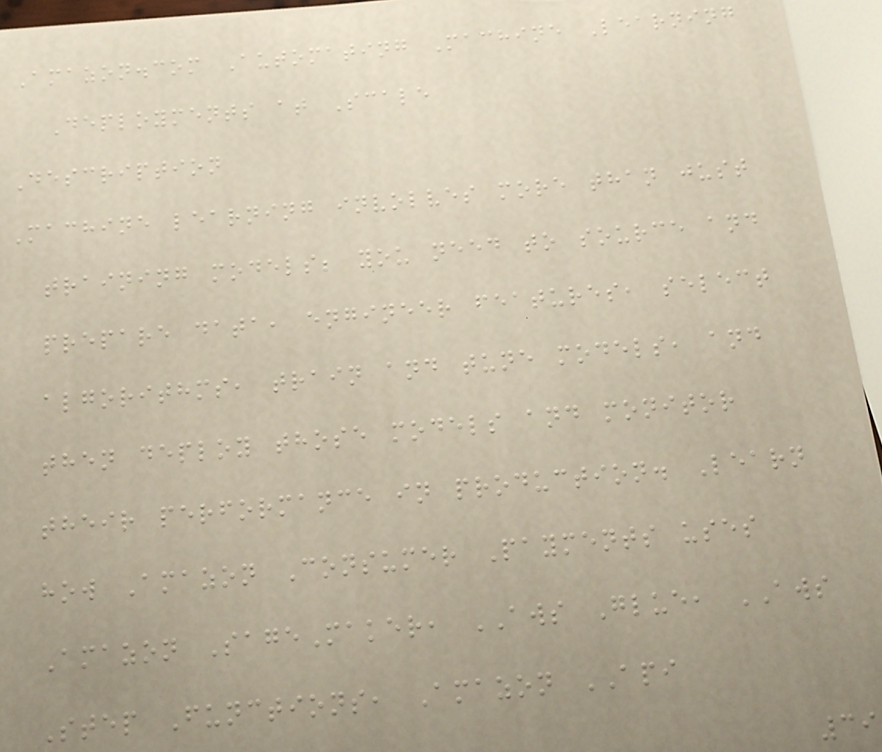Amazon.com Automating Machine Learning
Deployments at Scale
Description
Machine learning involves more than just
training models; you need to source and
prepare data, engineer features, select
algorithms, train and tune models, and
then deploy those models and monitor
their performance in production. Learn
how Amazon Consumer Payments uses
Amazon SageMaker, AWS Glue, AWS
Step Functions, Amazon API
39
